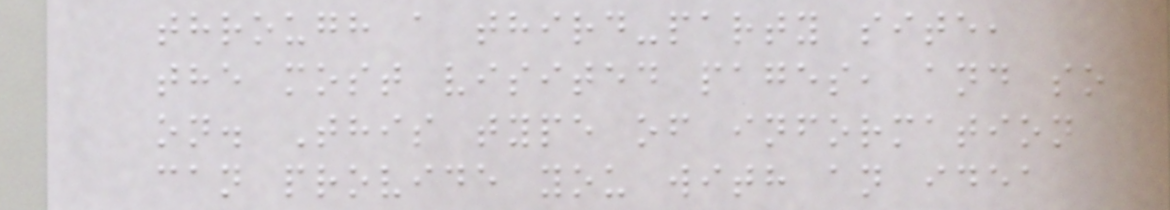through a third-party site,
the most visited pages, and so
on. This type of information
can provide you with an idea
